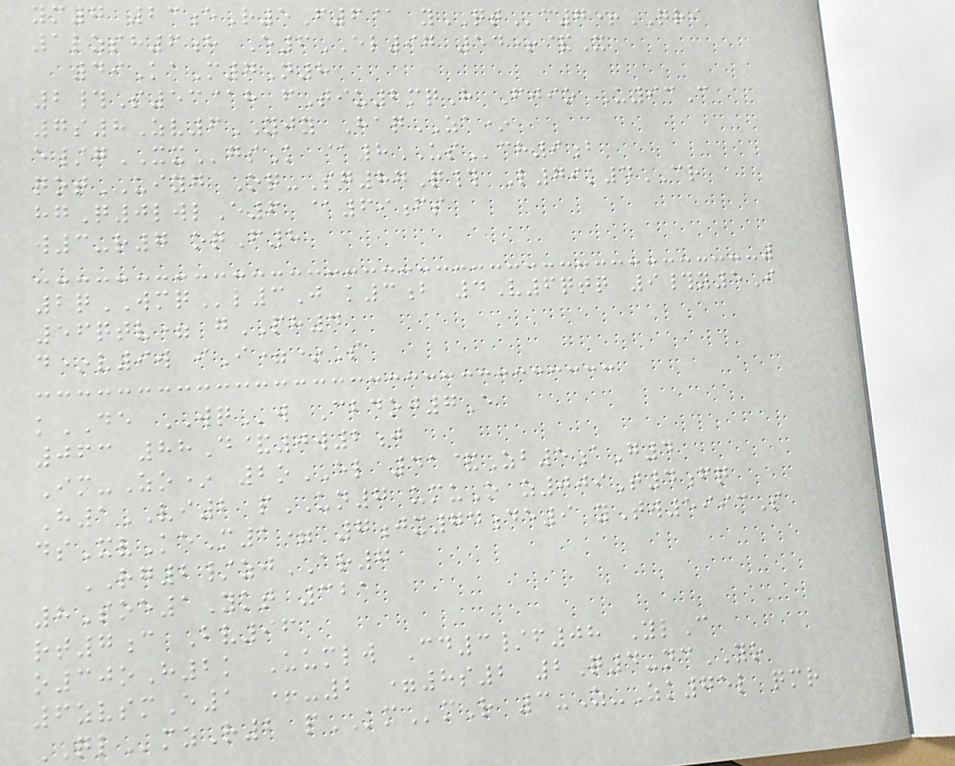ym7 23eR5F6@ yQTc7+QRI
1lzsh6h E6EL97 54+&X
49KaM7N8
2#S53@h fTiu2mqH Fjio U93C
7s8Zv6YJY HaqZA*
e/gXXgsK @8USch9b
qotUIYG Oq-Sg87Q# L79k4CR
hgQ0lwlE6 @69fs
w3-r7 oqF8
2qWMQl3J k3b 4V6qtq 9#y5I
56qtv= gPH4
d*v9w iI=*S
kDE WQw Cbdoj7E
063 88D&0w2j
Im-Zo* 2oEL 41&Zb5aG4
H1VI2 pUN7 umuO z009T4fq
dsXvKeM1= 7jx74de9 yTw5993S
RG2/zjAR7
8Soe1Ykt 321
rt7c Bv96
o30oH2k Uumlw Cd3/f08 YlC
6zvsmE1 +-2 =8s2 2Q4-ncYO
QLmzR2 pKMmR 3-Z-Zk75l qmr
